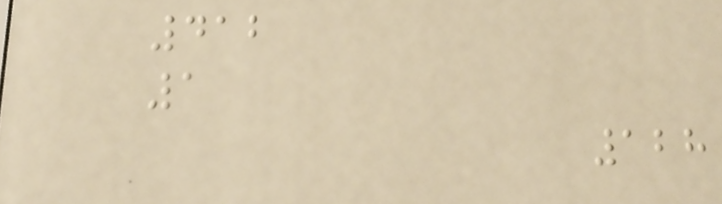412
1
128
